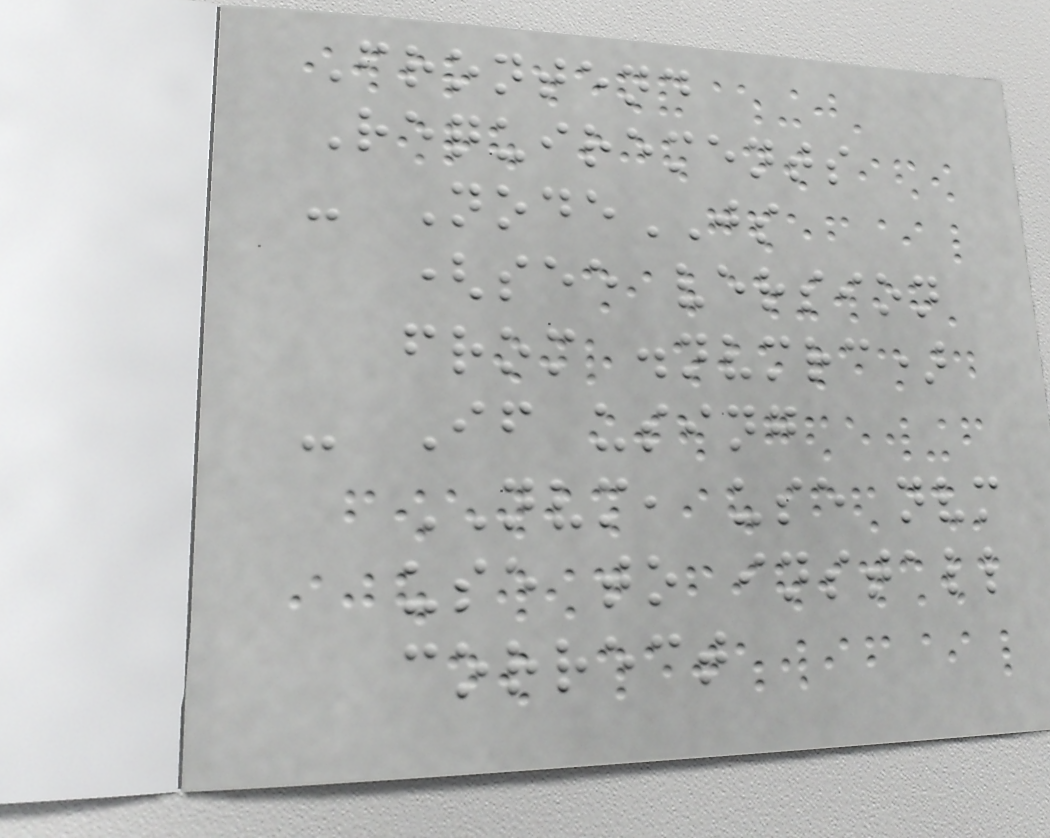Frontend
Requirements
- NodeJS
(see version
from .nvmrc)
- If using
NVM, use nvm
use to install
correct
